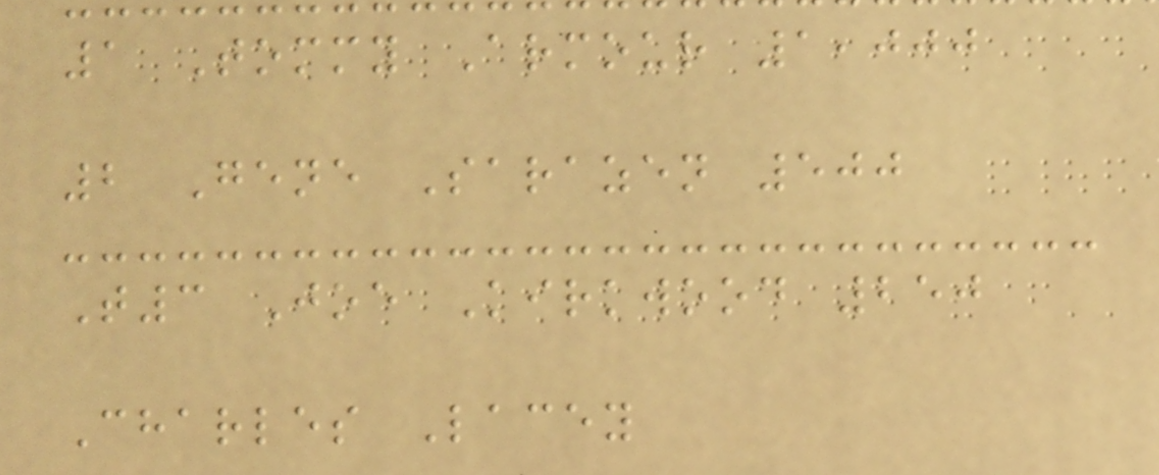1 Tommy Armour 1,000
2 Gene Sarazen 500
T3 Joe Kirkwood 250
Charles Lacey
